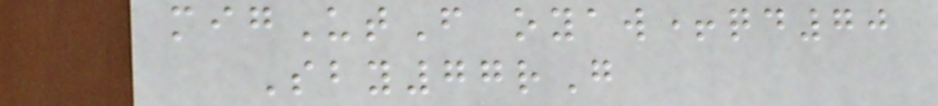migUtF oyaw+qd70
Sby77rG
